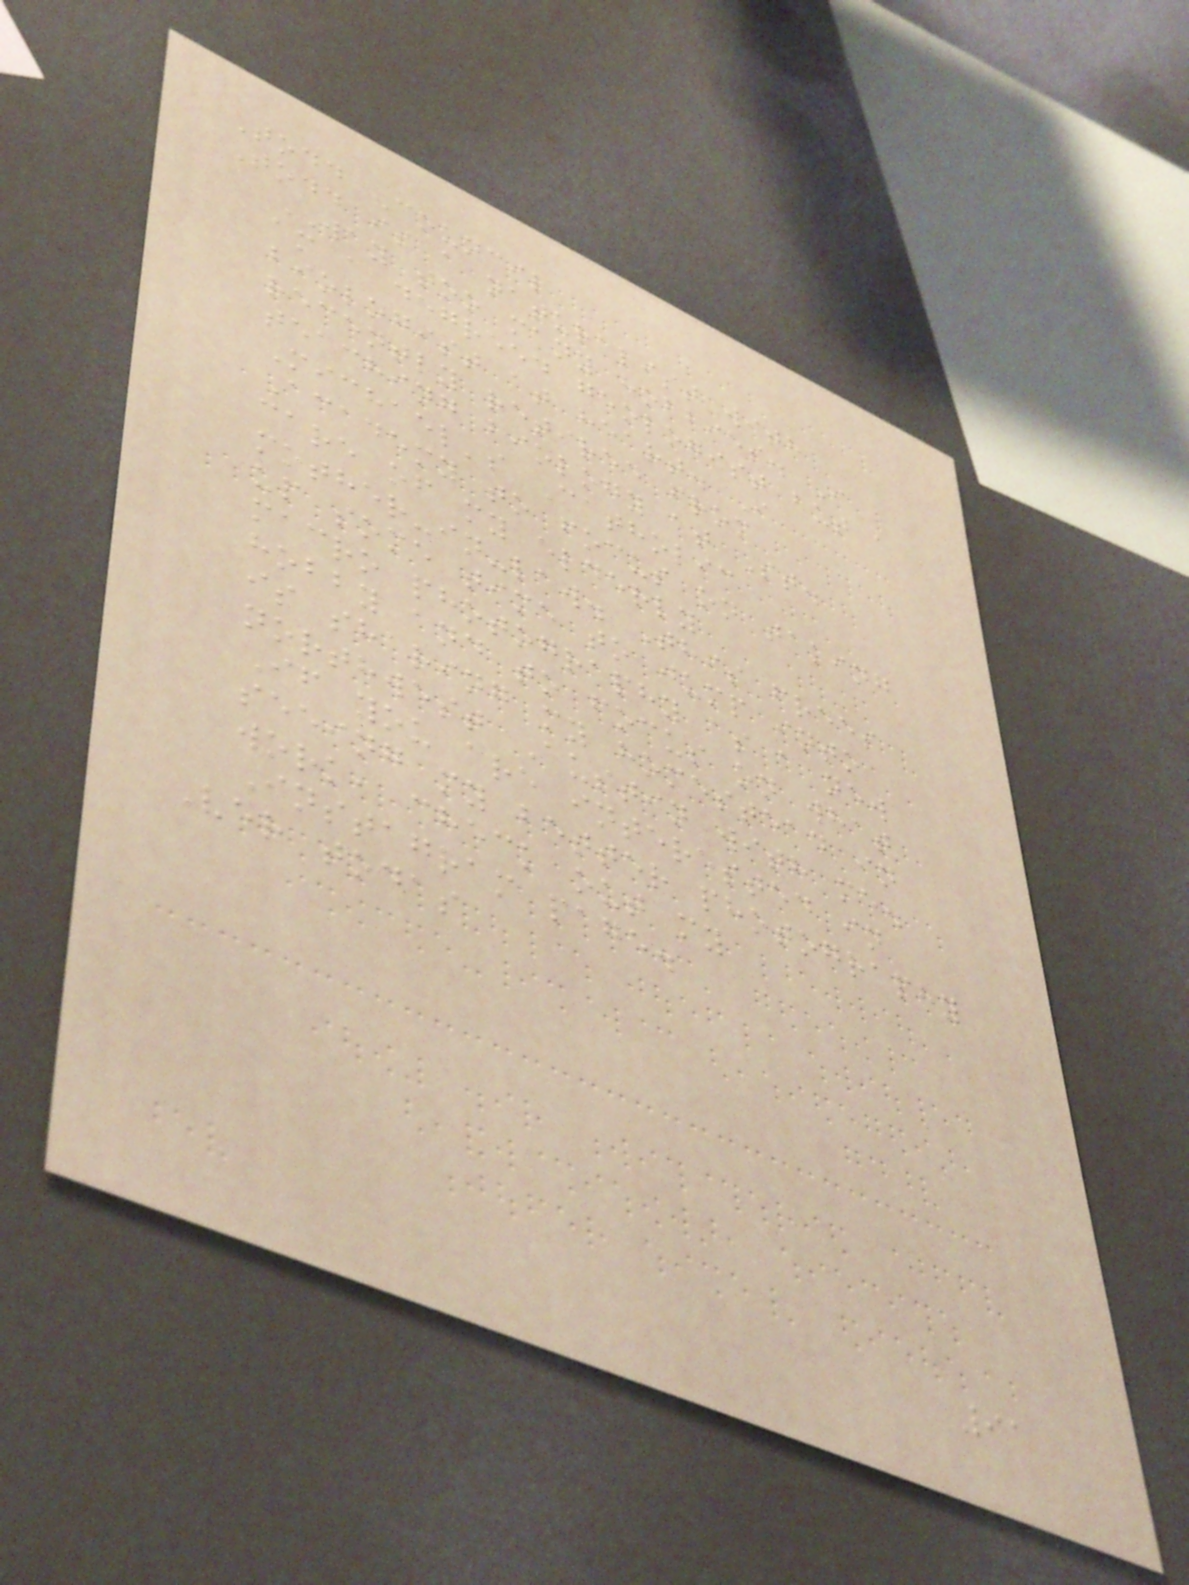Todd Council
Todd is a naturalist with
WAY too many hobbies. I
am a degreed geologist but a
biologist at heart. I
recently retired from
teaching biology at St.
Michael's Catholic
Academy to focus on taking
care of my elderly
mother-in-law. This frees
up some time to jump into
macro photography as a new
hobby and to focus on what
is sharing my homestead in
northwest Austin with me.
If you are interested in
seeing my better photography
work, check out my
Instagram page.
Ver todas
91
